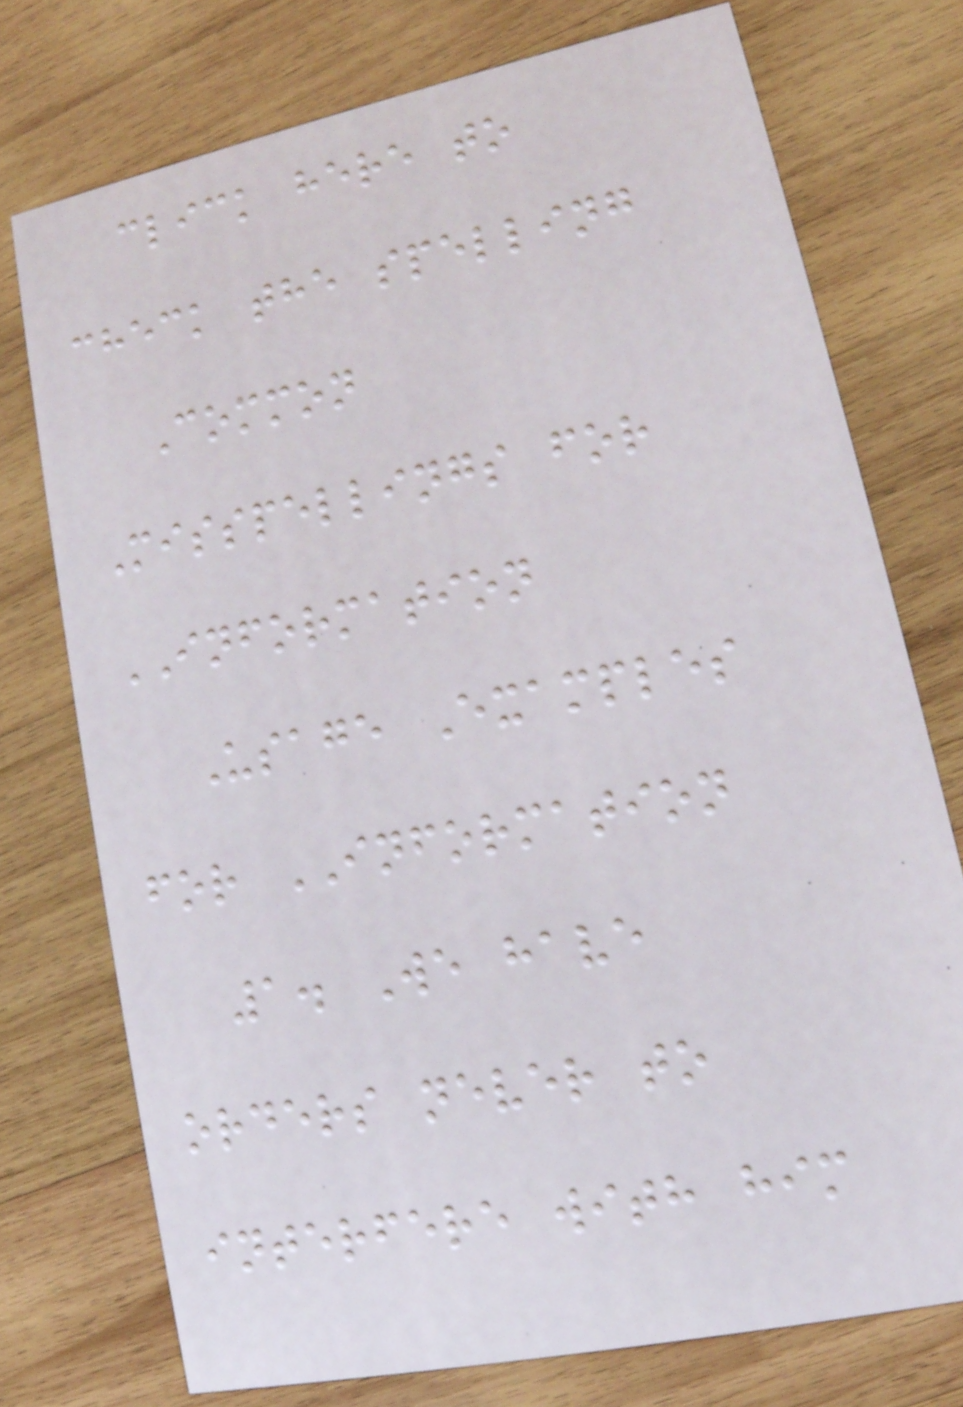click here to
check the spelling
Common
Misspellings for
INFORMATION
Usage Examples
for INFORMATION
1. We have
orders never to
interfere with him
